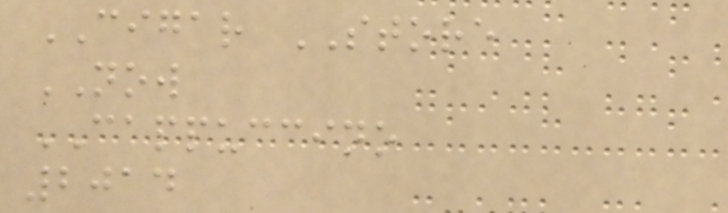CIGAR STORE
NOW
CAPPUCCINO
2014
